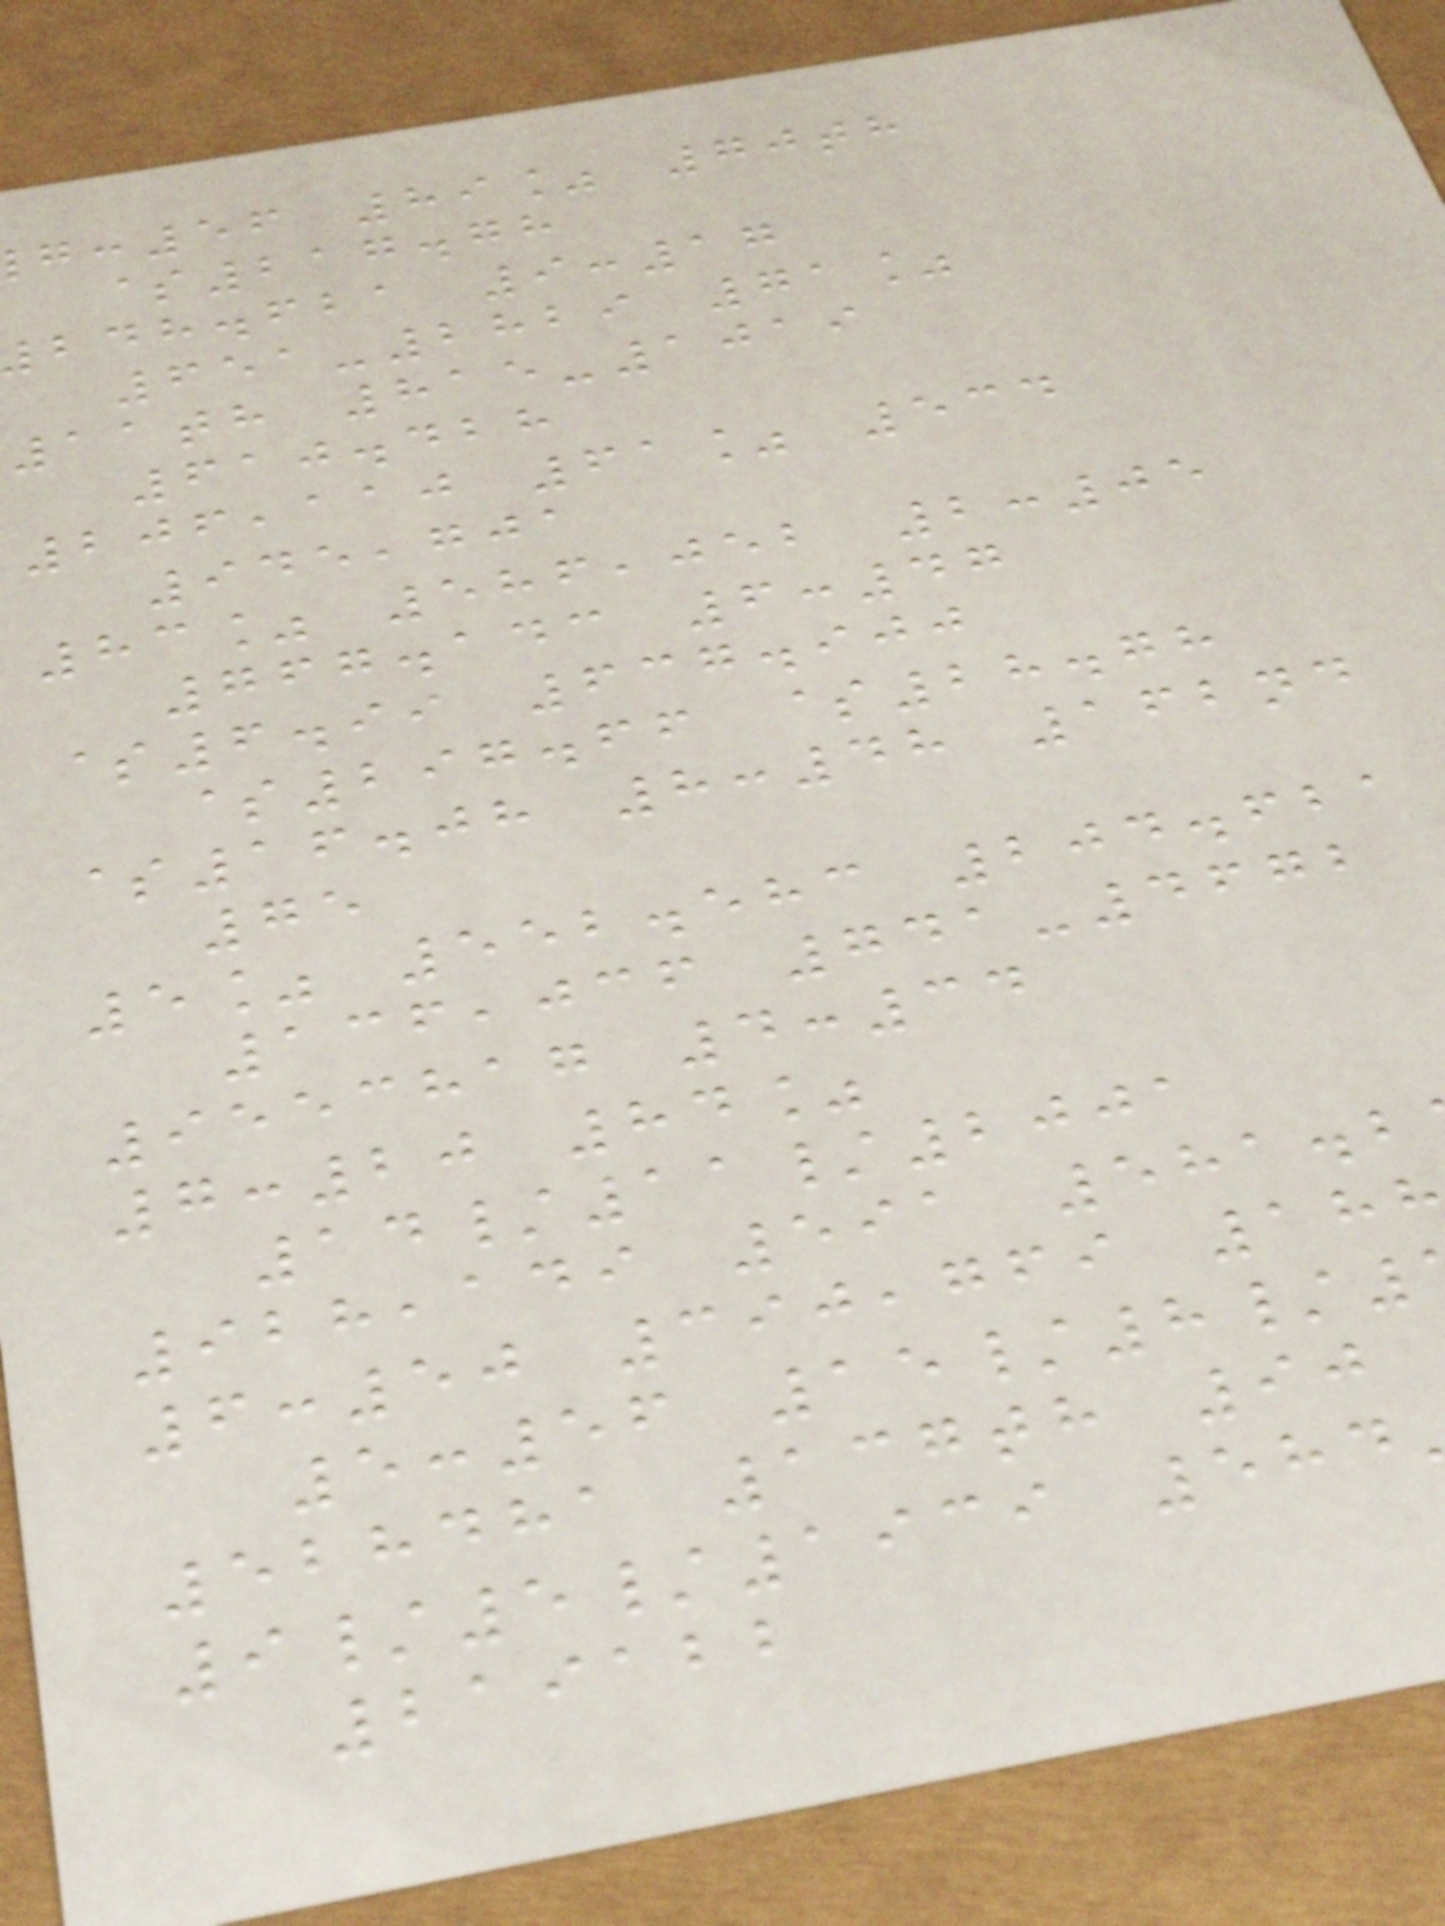:56 89% 70th
$217.78
bdh.fba 9:17
651-2829 71%
11th 815-1019
610.428
206,110 61% 534
945,701
83% 586,052 2:05
767.143 6:47
$6.99 637.900
$297.66 $28.78
$16.08 8:48 162nd
75
5% 552.583 204.621
136,036 741-4672
9553817 4:34
7:20 84%
14/11/2001
928,149 591 581.2
6:50 390,769 18
5:56 15/8/
528481 137th 90
9/5/1939 584
219122
